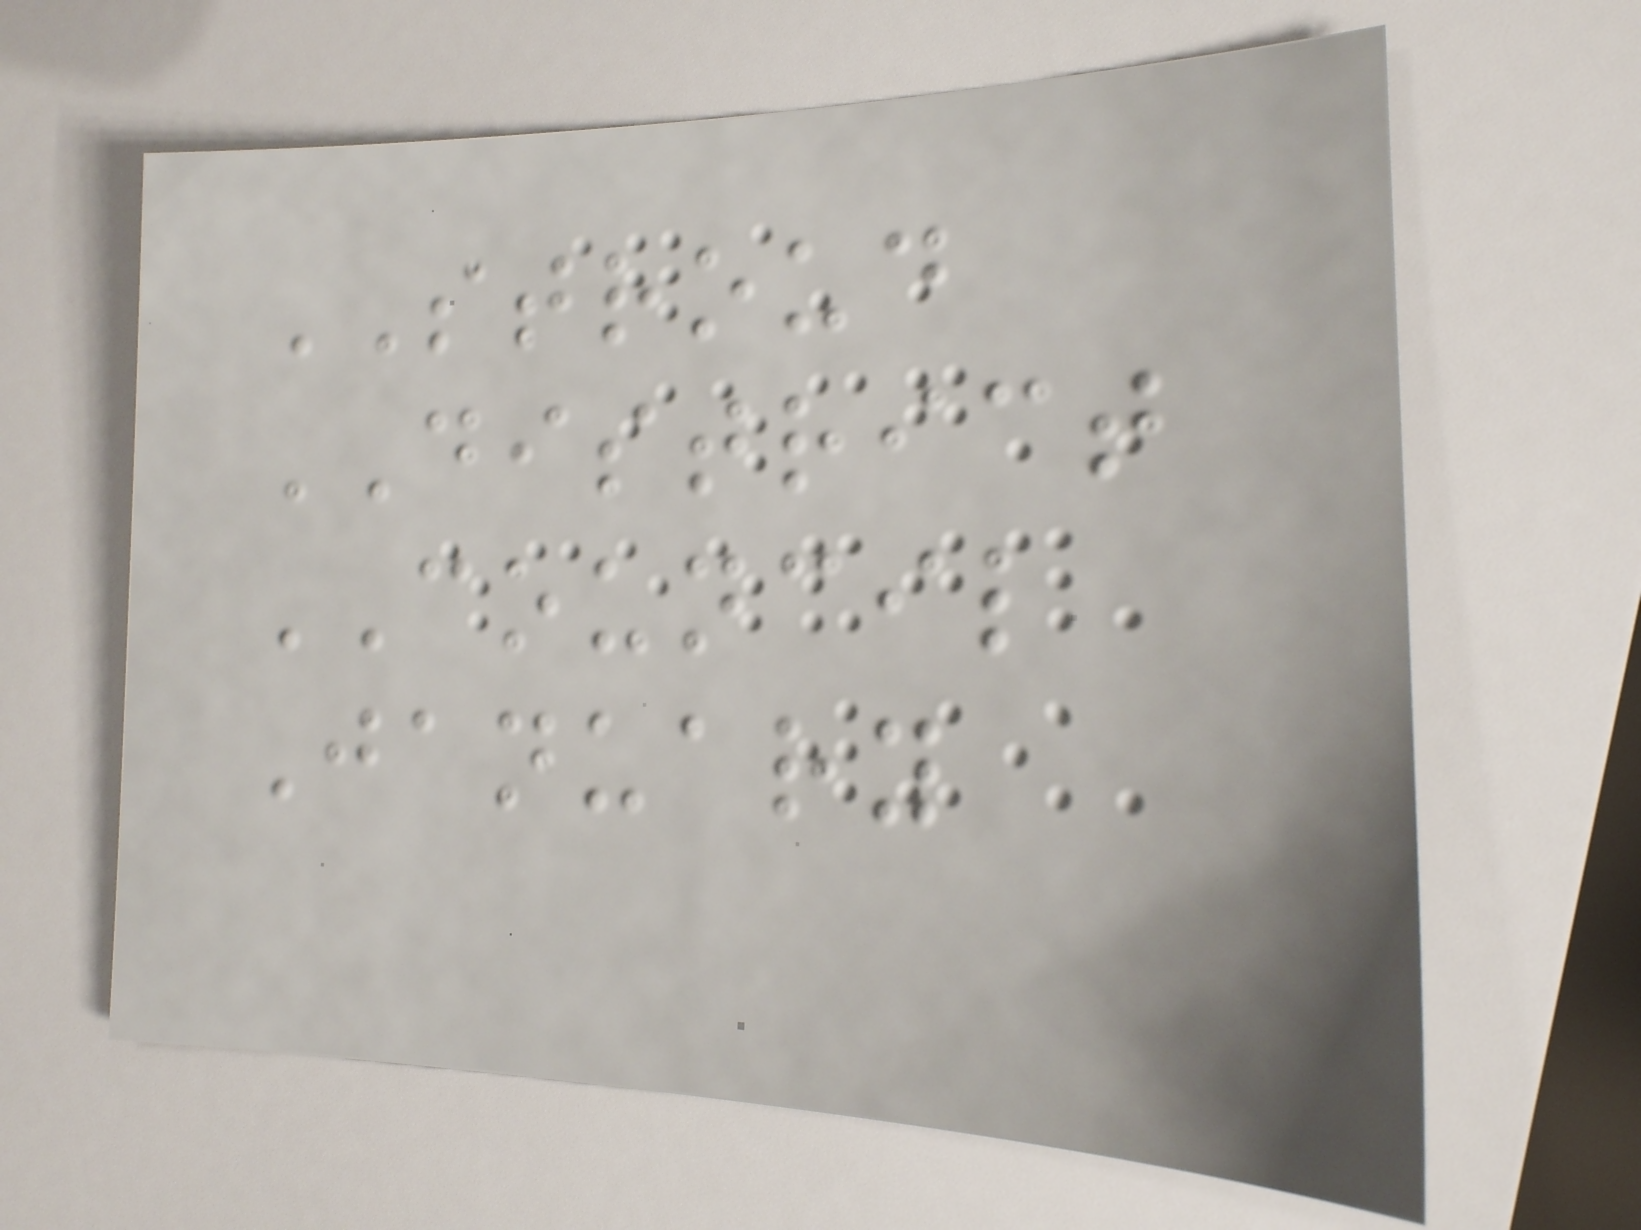STROUD
DISTRICT
COUNCIL
January
